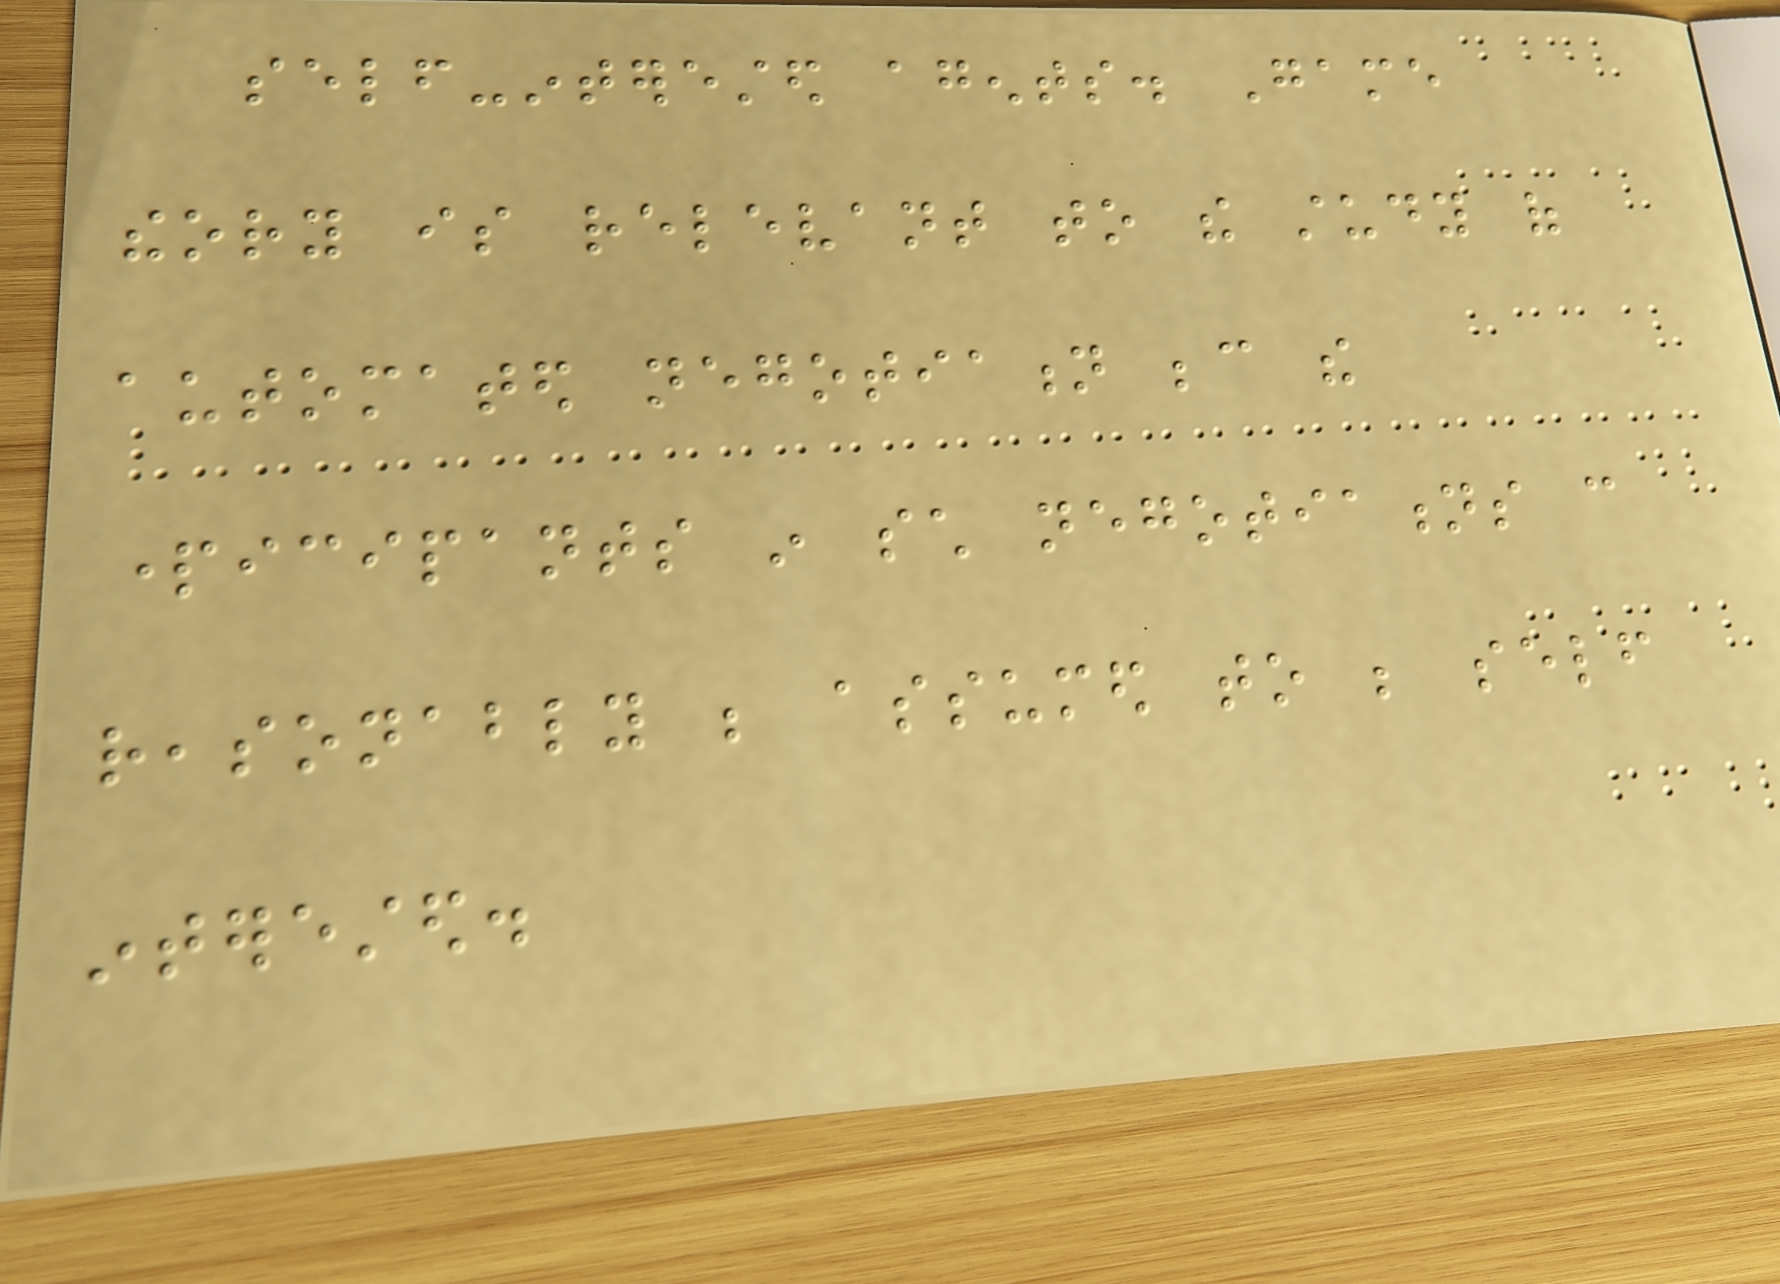self-interested agents. Game
theory is relevant to the study of
automated negotiation because the
participants in such negotiations can
reasonably be assumed to be self
interested.
